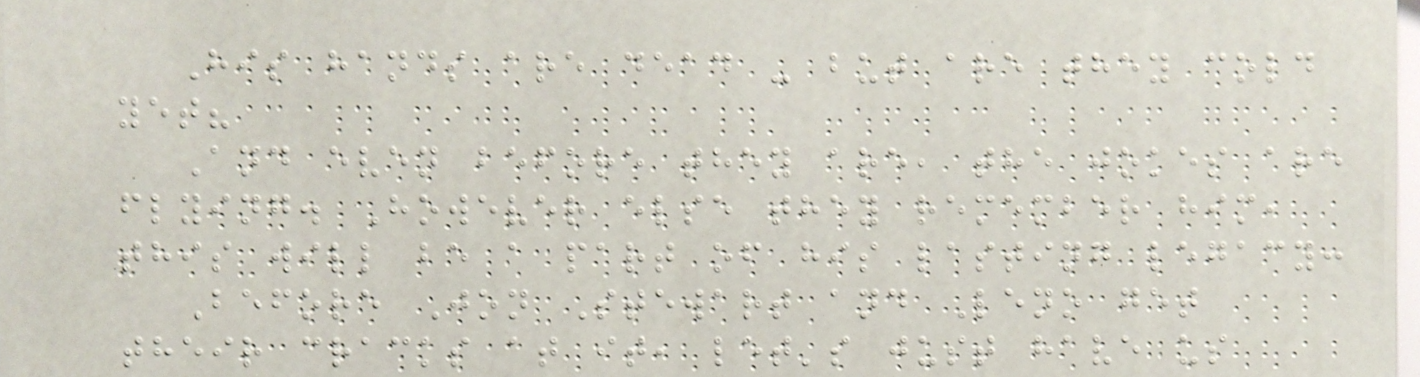His hands are dead - but are they cold
yet?
And even before they are, the jokes are
flying. However else they remember him,
this will be a part of his lasting legacy:
Before Jon Stewart and Leno get
their cracks at it, let's just have us
